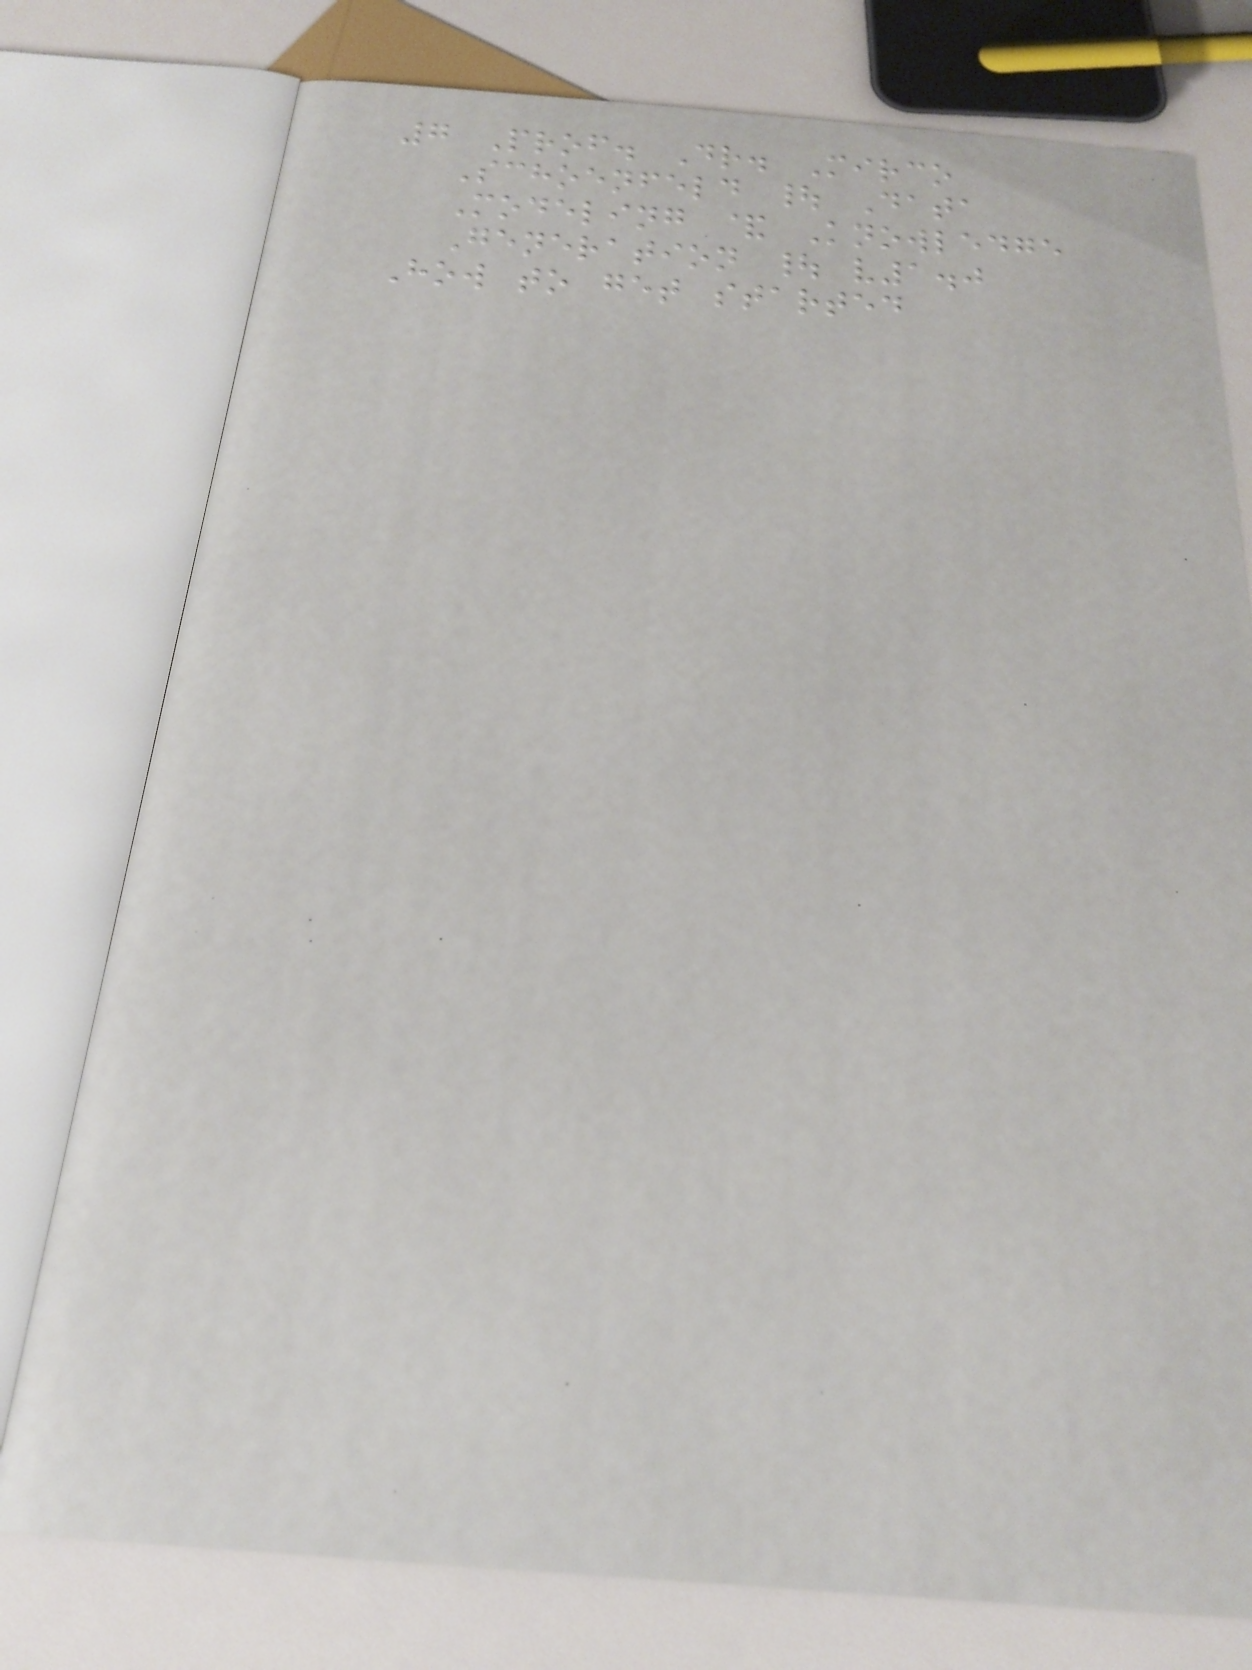7 Prof. Dr. Mirco
Schoenfeld | Data
Modeling & Knowledge
Generation | v1.0
How to get started
